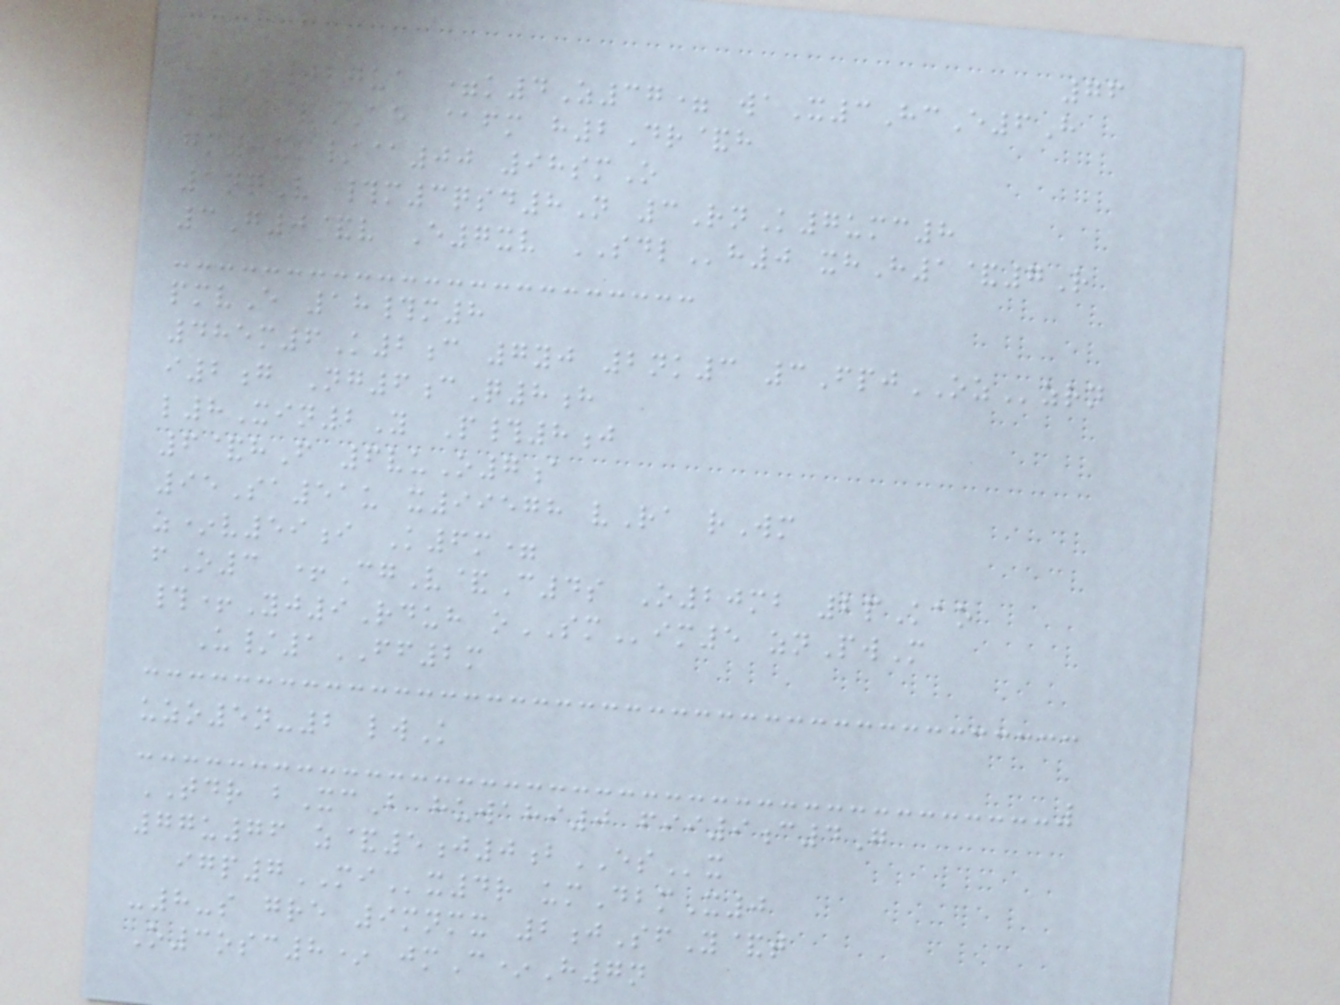76
+I027ua =k4Z37= waX3HcE6H
k39&AE @fm h2Dr&h
gm8xm/@00 98smO
1nqV #m3qsd8N 3RnK7umc8
3G0&v E7xv SDLh0 xhH1&7R
pmvE 18#m8
485m6K2c 7yj 2nk3 3FpjOZzrn
i2g Ng6cQ8h
l8Xin2Y P#8j
6&hF 6vuO7a
95Sa51u x99578 vRa rWm
z*v59i K6m=
fO3 +CgV&C4s O20mb 2pKao
#+Yj9Rduh oSMim5 znPwM
U/1FF2m
uzo5n-2 lwK
TDR bXcB huwahi0 fii9c4G
77u76 z&5j0bESx
igp7MIx4r umDbmX0
-8-s gre 9mnmx 2jSfY&t
O3osc8* jmC*H7n
